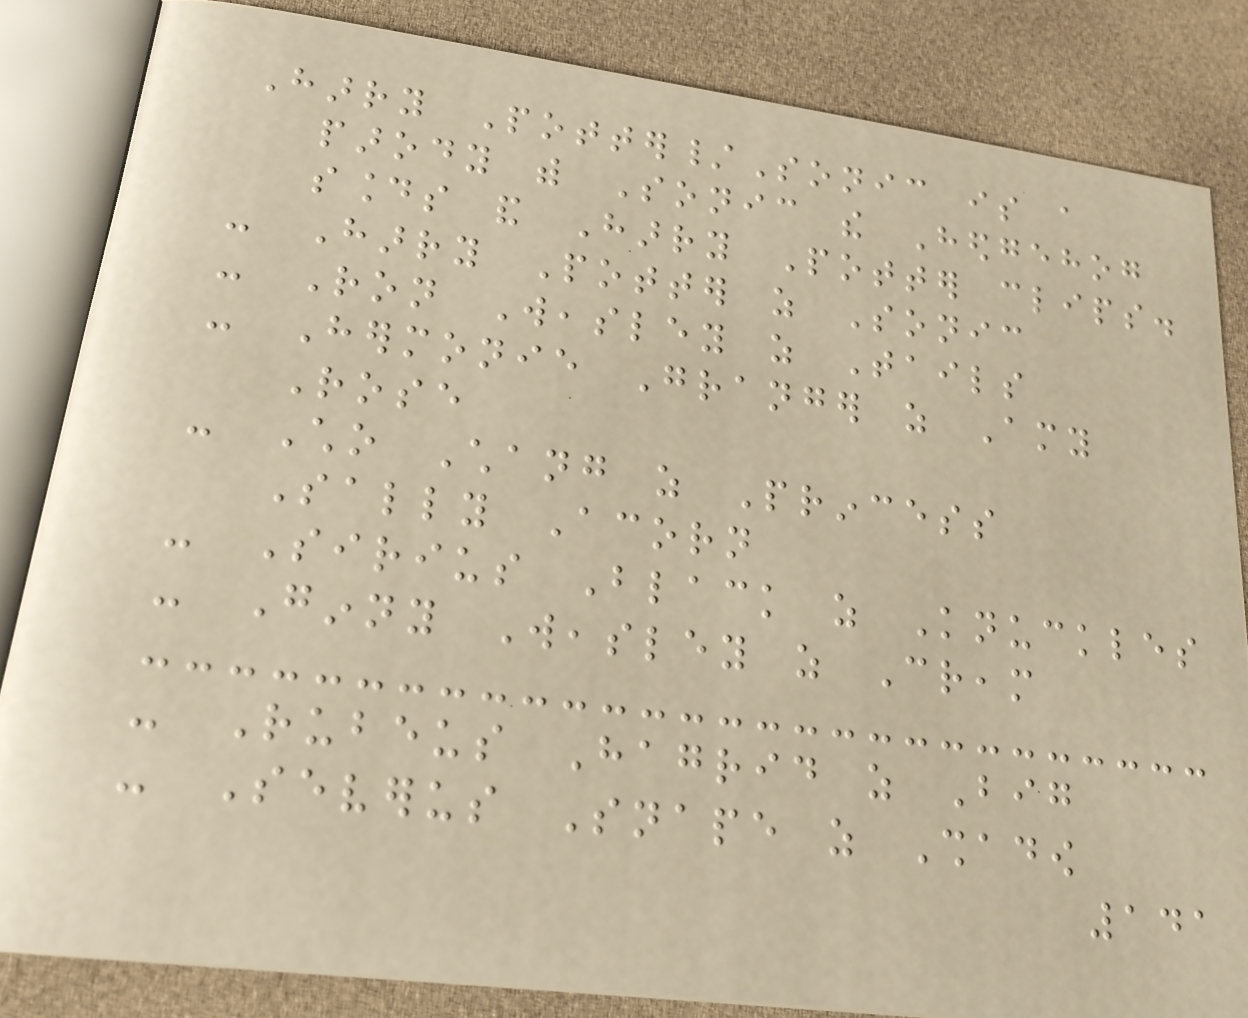Harry Potter/Sonic is a
parody with Sonic the Hedgehog
sounds and Harry Potter clips.
- Harry Potter as Sonic
- Ron Weasley as Tails
- Hermonie Granger as Amy
Rose
- Cho Chang as Princess
Sally Acorn
- Sirius Black as Knuckles
- Ginny Weasley as Cream
- Rubeus Hagrid as Big
- Severus Snape as Shadow
141
